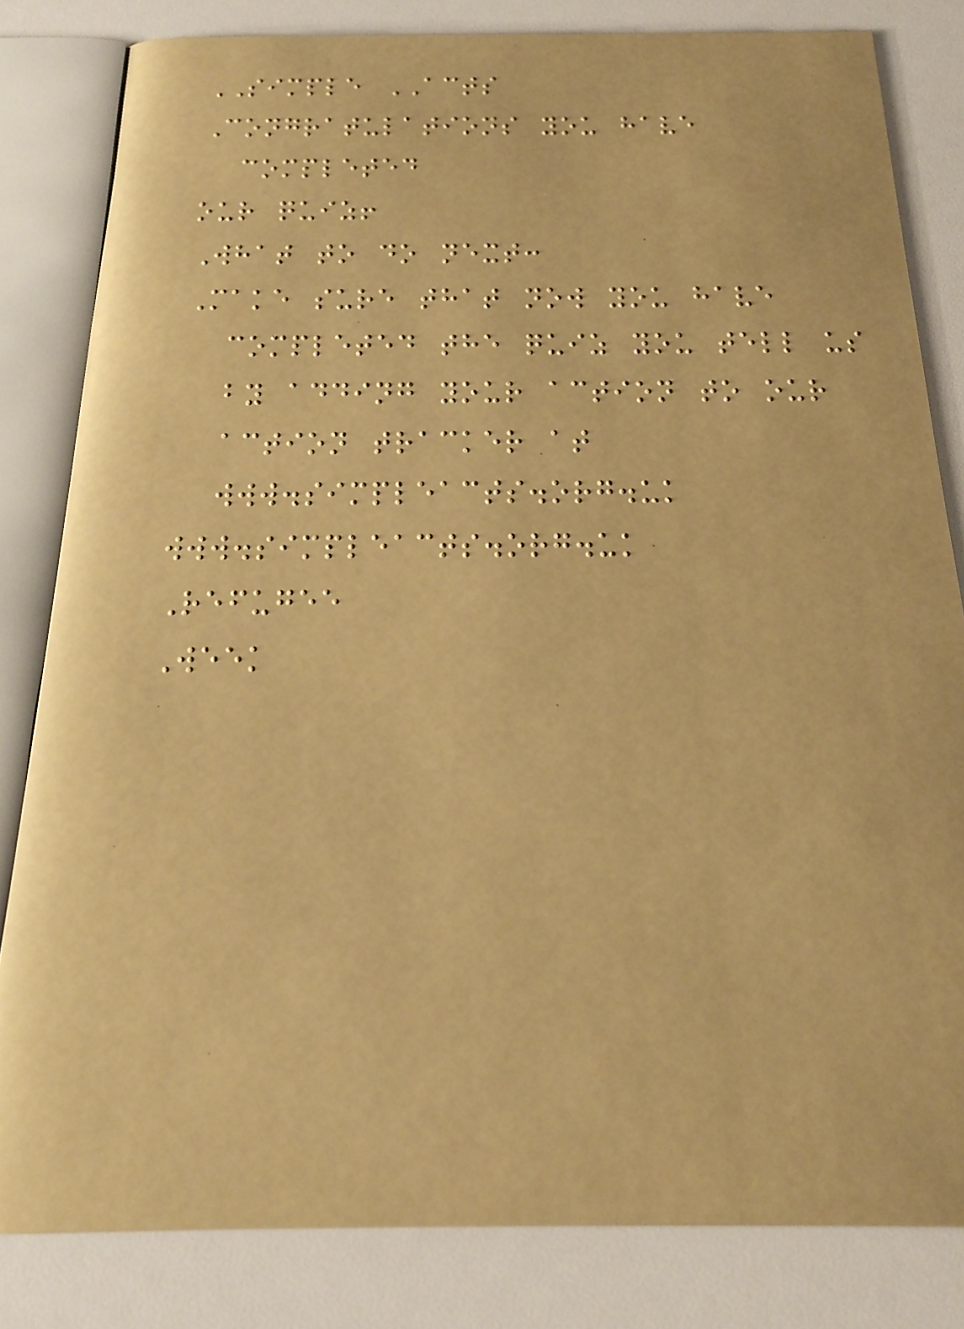SIMPLE ACTS
Congratulations you have
completed
our quiz!
What to do next:
Make sure that now you have
completed the quiz you tell us
by adding your action to our
action tracker at
www.simpleacts.org.uk
www.simpleacts.org.uk
Refugee
Week
